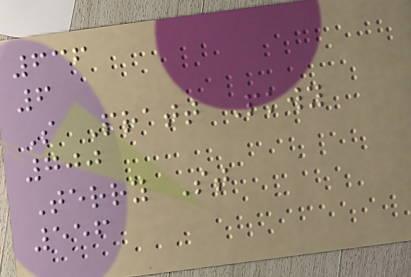636
6
S Pratt Pkwy
700
Terry St
556
